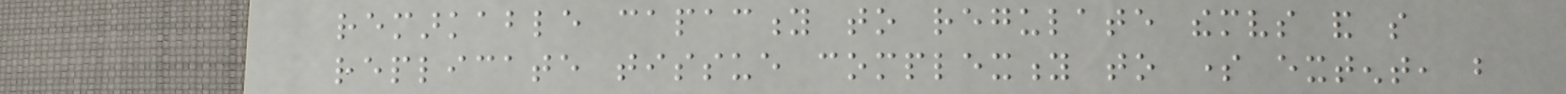remarkable capacity to regulate themselves and so
replicate tissue complexity to some extent, but
